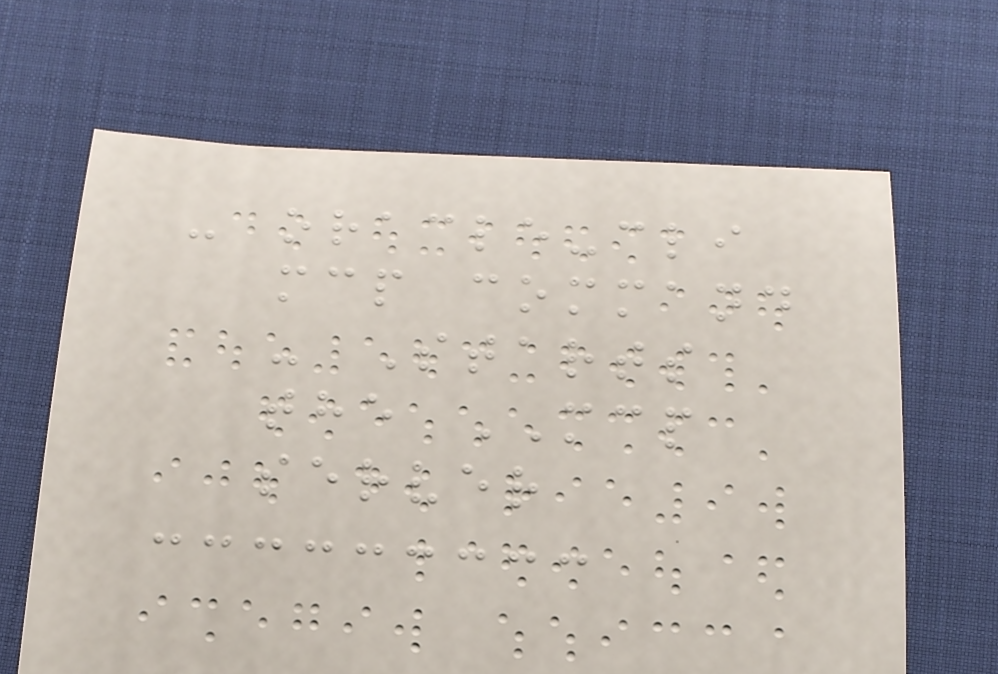- oracle-cli
mcp command
- Starts
the MCP
server
